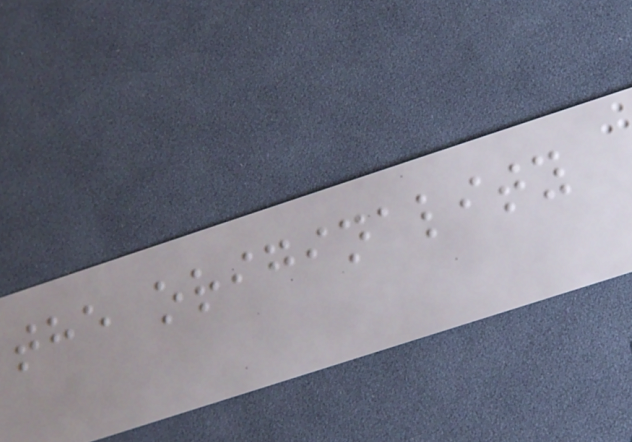the originality
